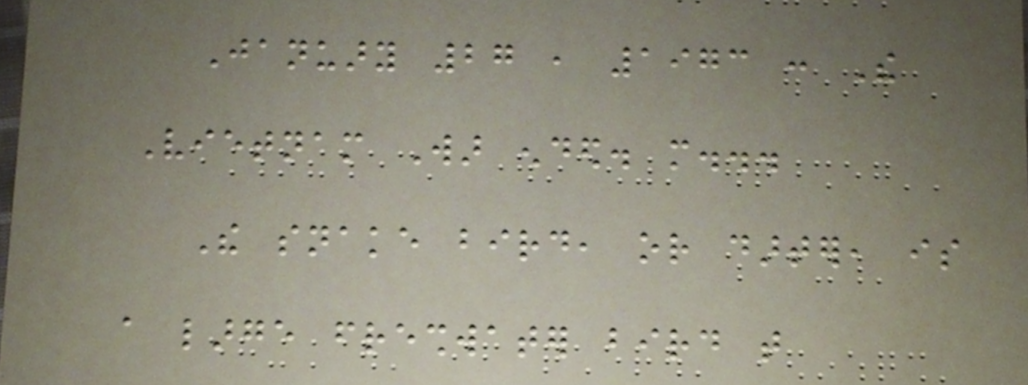January 27 , 1973 : The
Vietnam War ended. more...
The snake bird, or darter, is
a large freshwater bird that
